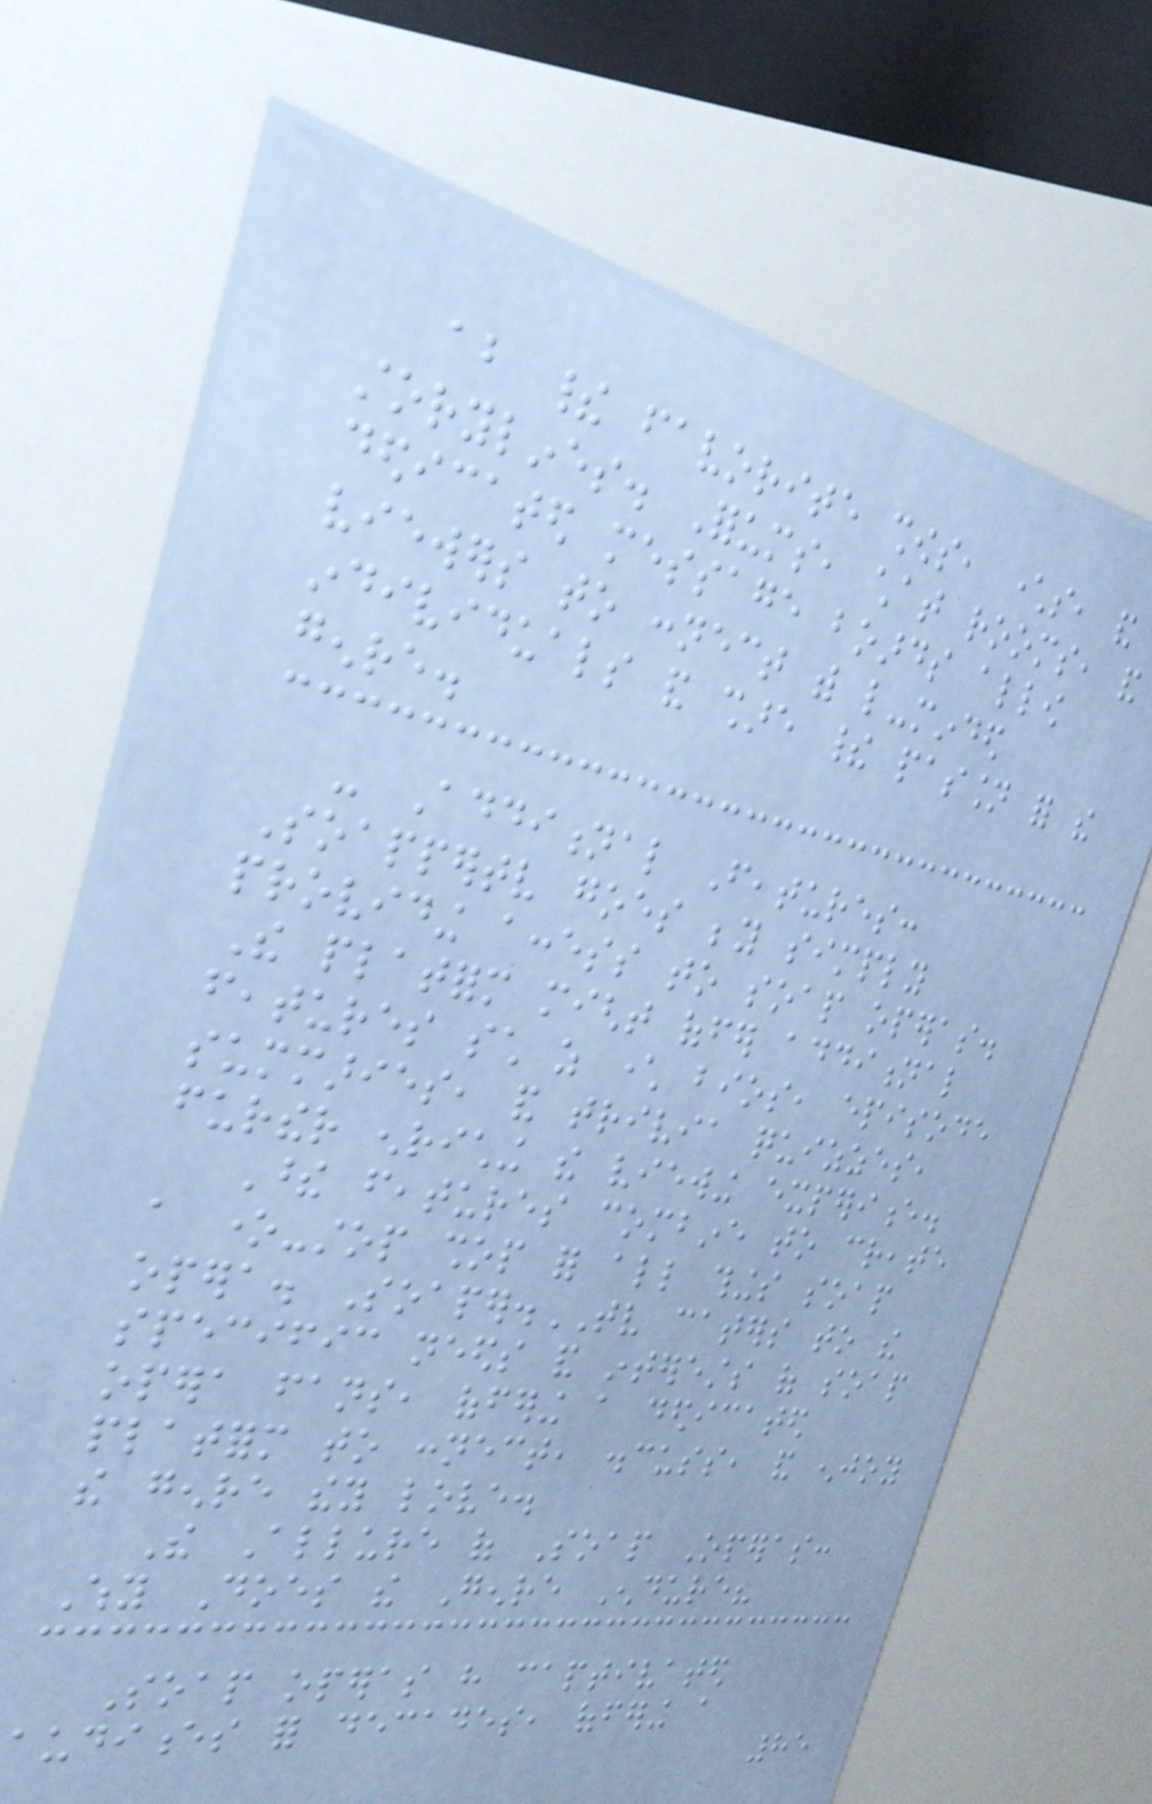about their favorite shows, characters, and
storylines. Forums, chat rooms, and
dedicated message boards allow
viewers to connect with like-minded
individuals and share their passion for the
genre.
- Additional Features:
Soappertv goes beyond simply
providing access to soap operas.
The platform might offer additional
features such as character bios, episode
summaries, and trivia quizzes,
further enriching the viewing experience.
These features combine to create
a one-stop shop for all things soap
opera. Soaper.TV caters to the
specific needs and interests of soap
opera fans, offering a dedicated
platform to connect, discuss, and enjoy
the genre they love.
The Allure of Soap Operas:
Why Does the Genre Endure?
Soap operas have captivated
audiences for decades, offering a
85
